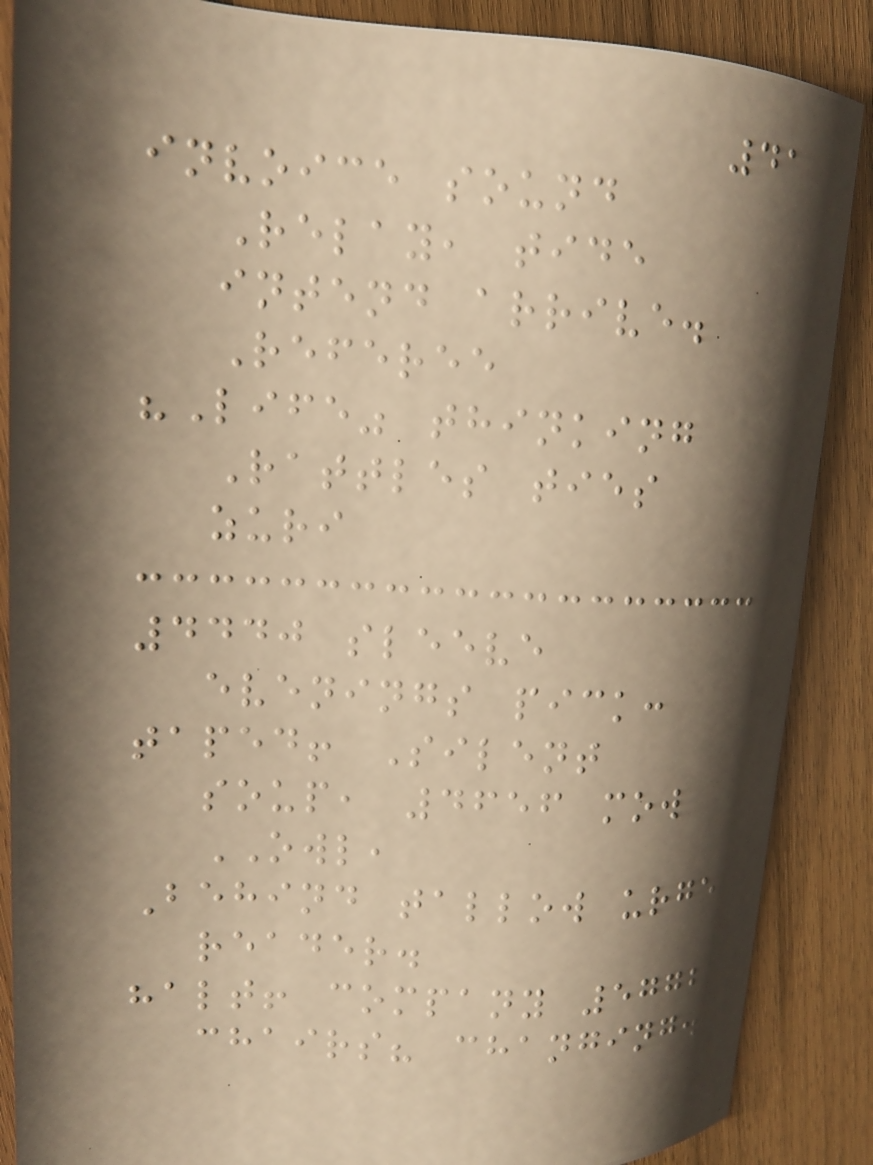41
invoice sound
Relay, tide
intend arrive.
Referee
"Life" thinking
Rattles ties
zuri
4440 sleeve
evenings pick:
taped! Silent
soup, 4656 mow
OWL,
Behind tallow urge
reader.
halt! company 5772
chairs? changing.
